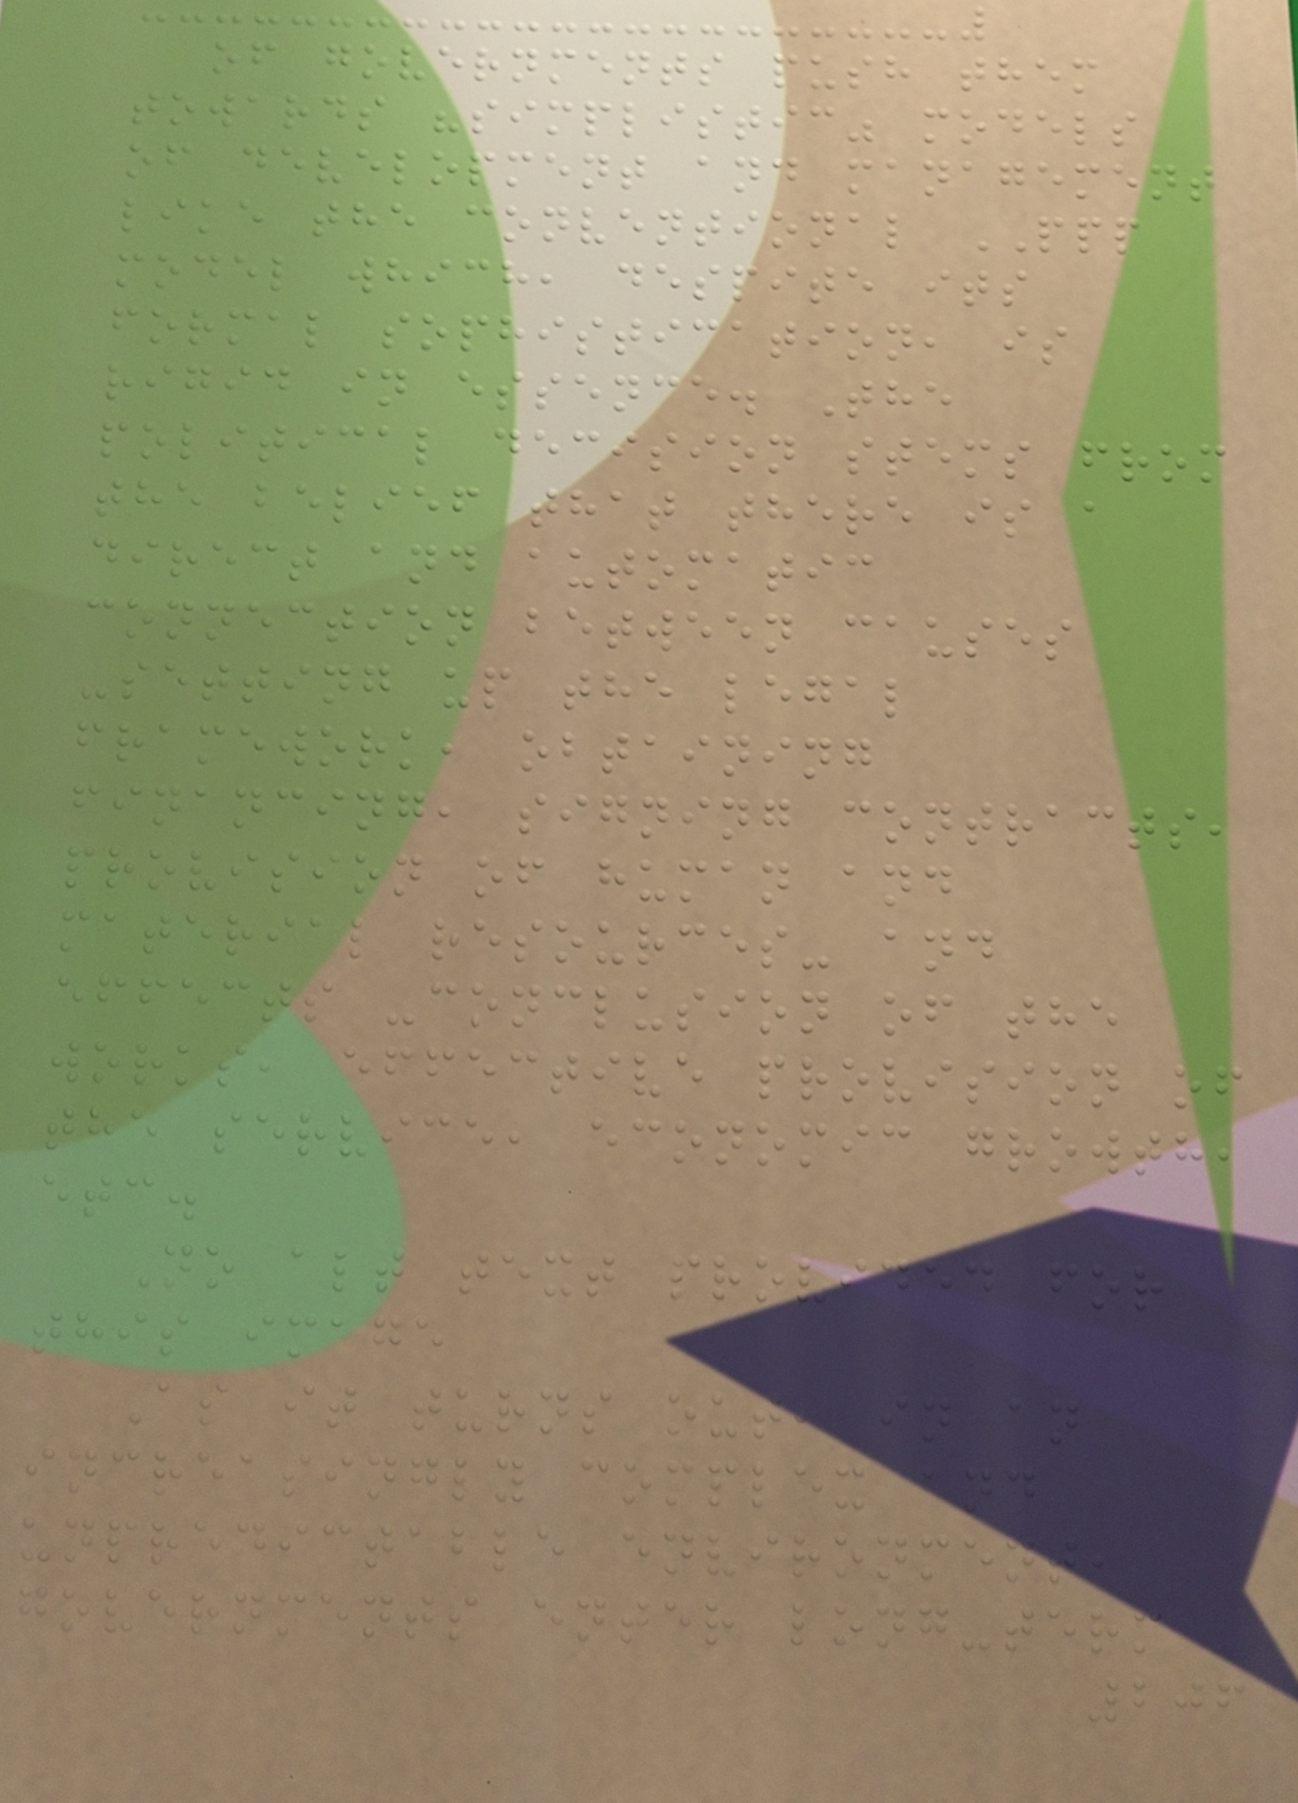of governments push them
towards "simplistic" models
of development and management
like the conventional PPP
model which, despite its
formal sophistication, is
rigid in essence. The
political decision stems from
the belief that there is a
direct and automatic
connection between causes
-setting up the legal
framework, obtaining
financing, signing contracts,
provision of human and
material resources- and
effects -conclusion of the
works, effective provision of
the service, economic growth,
etc.
No alt text provided for
this image
As it turns out, in an
increasingly complex and
unpredictable environment,
governments enter long-term
206
